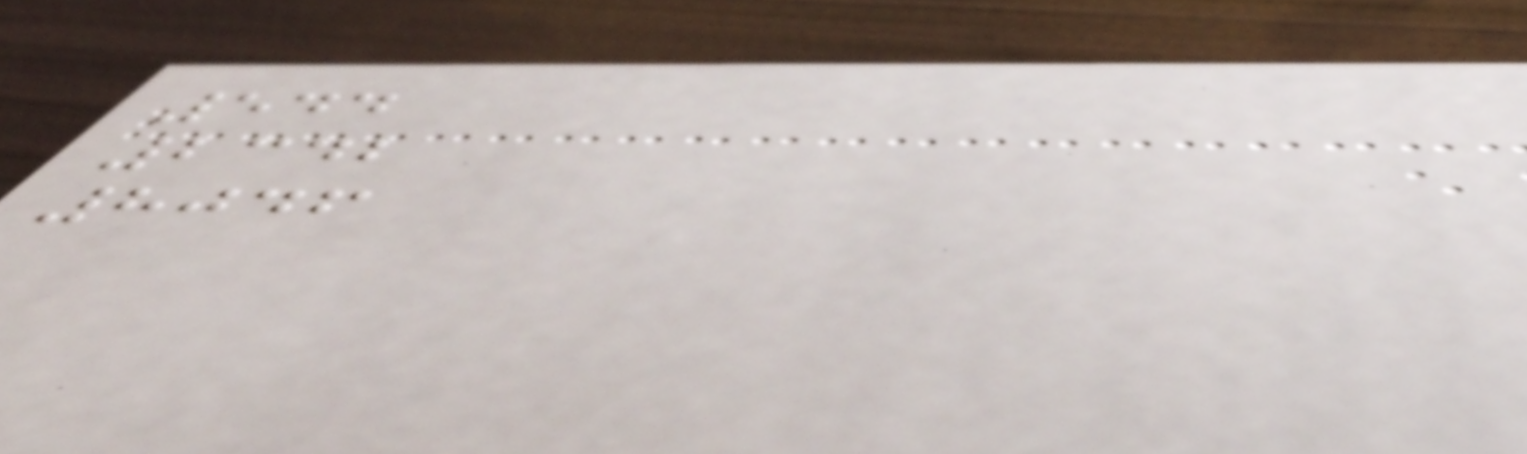544
2342
8046
